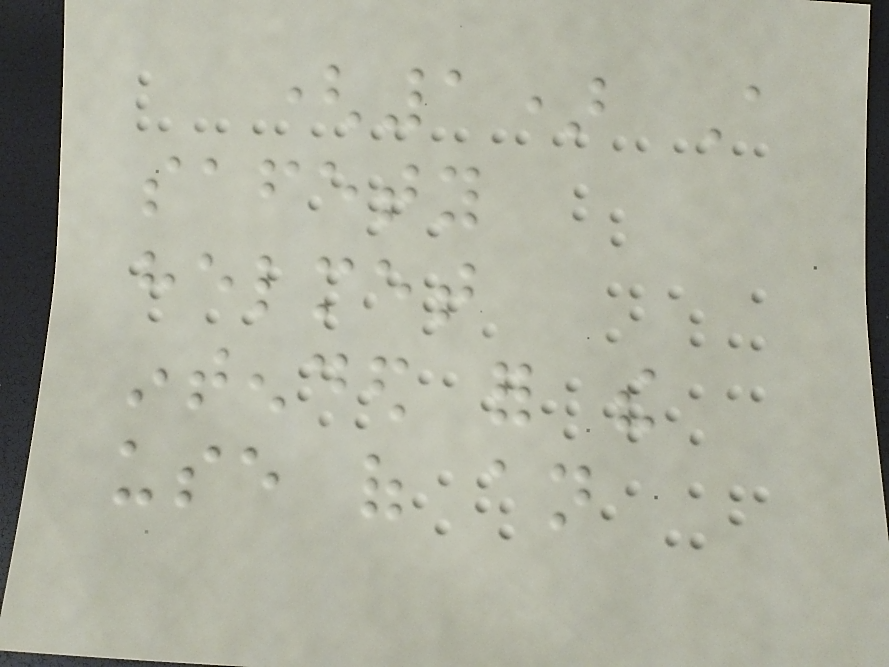(1) A
safety
helmet
intended for the
use of an
